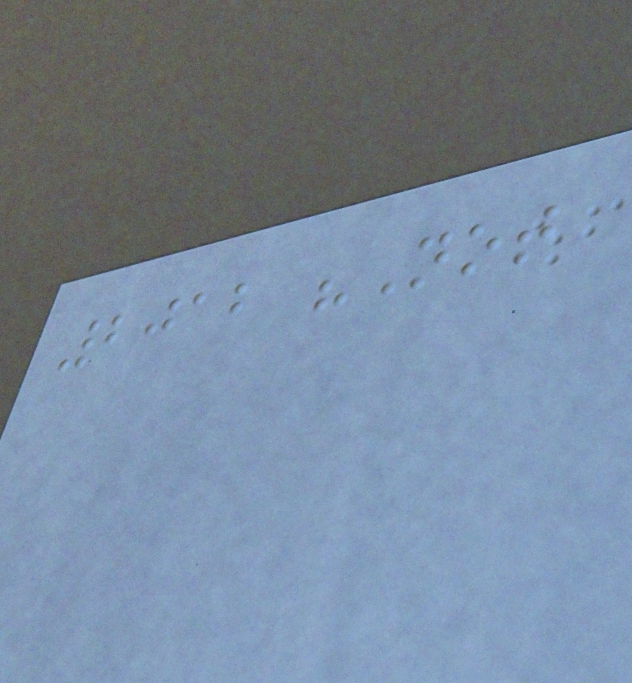2012 "Not
